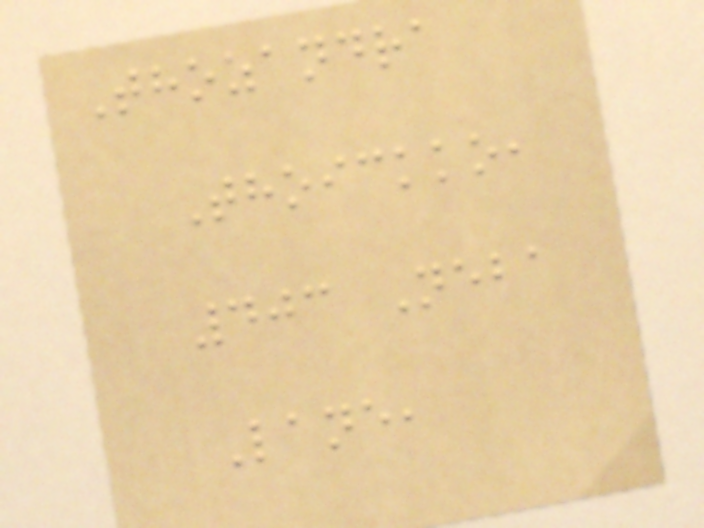Thozandra
Thoickko,
403 Neba
Lane,
